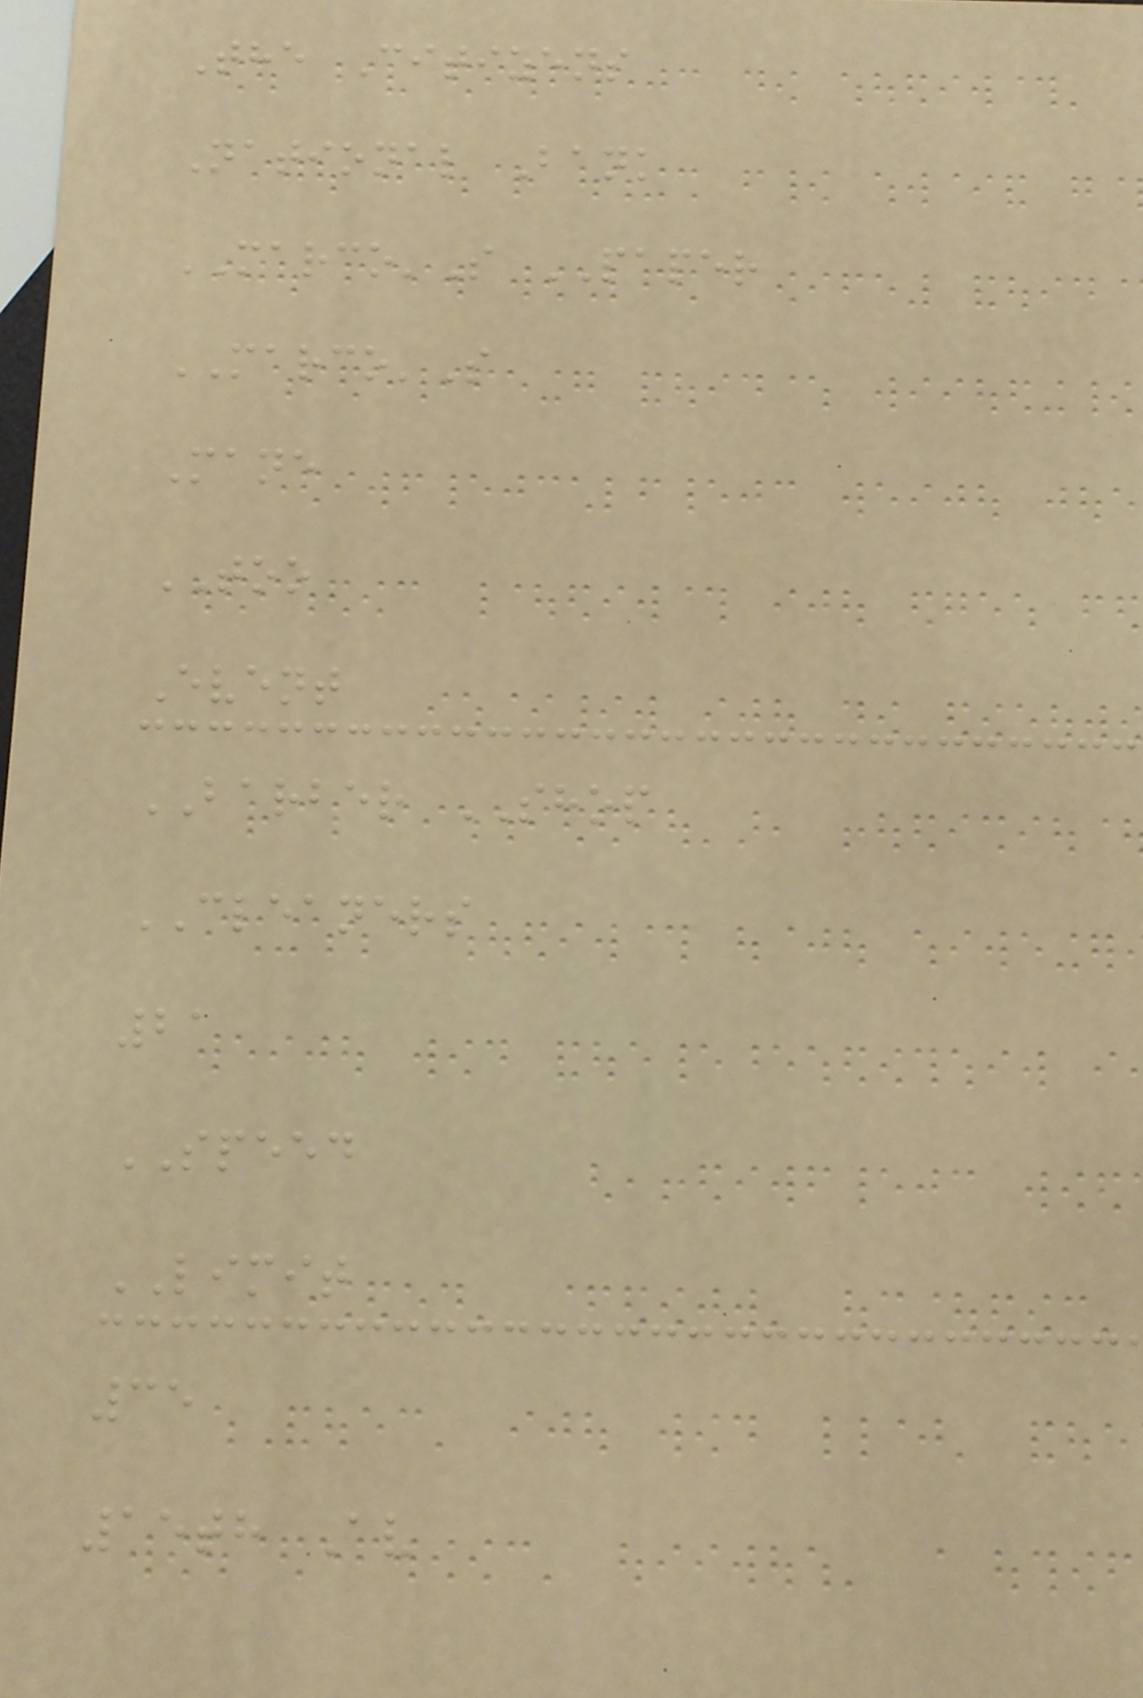The Citizens
National Bank
MARCO'S PAPER
MARCO'S
Mane
TOO
Event
BARBER SHOP
CLEANERS
21
SPEED
LIMIT
35
15th Av
